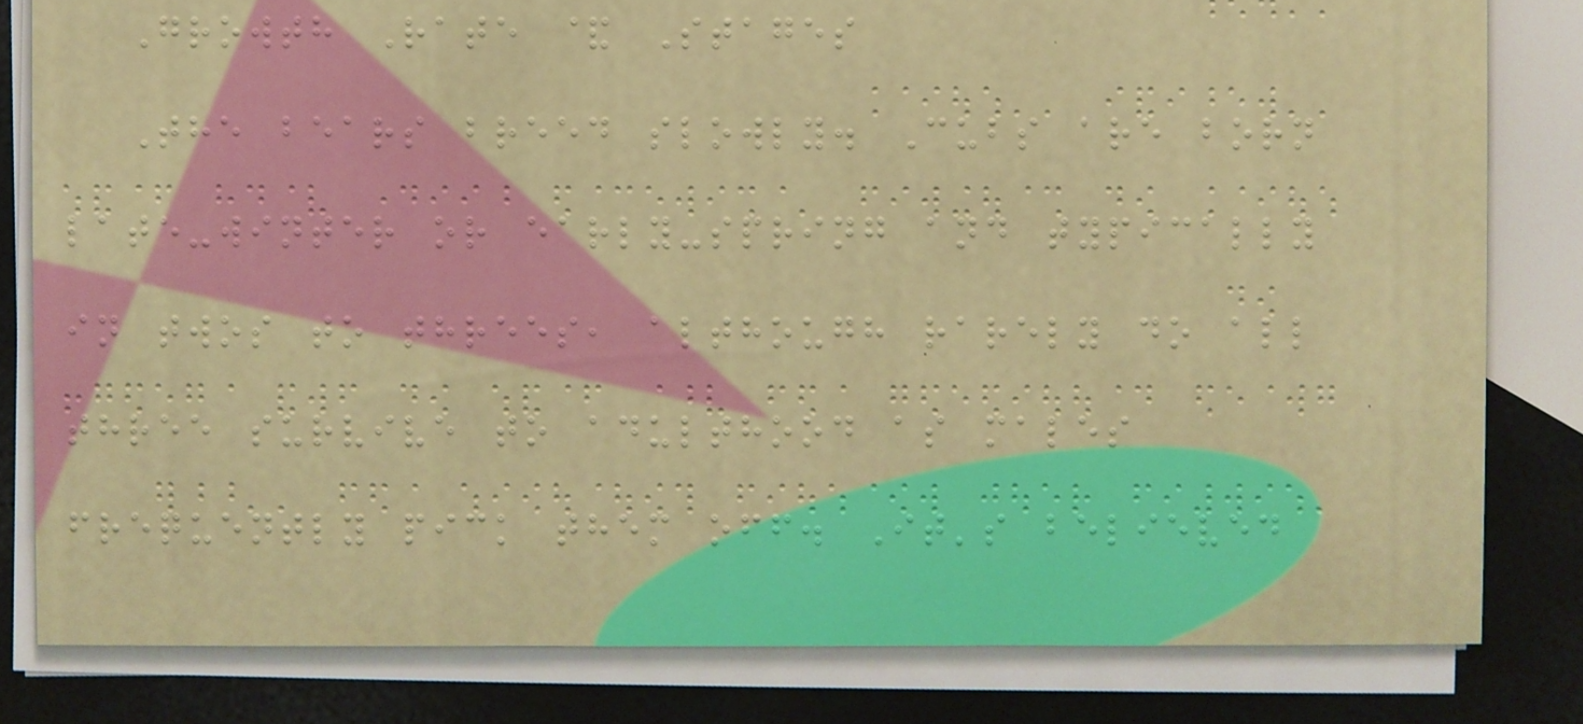Growth Rate & Stages
The bears breed slowly. Cubs are born
late-winter or early-spring and typically
in twos to threes, although rarely do all
three survive to adulthood as males
frequently pick them off. It's believed
